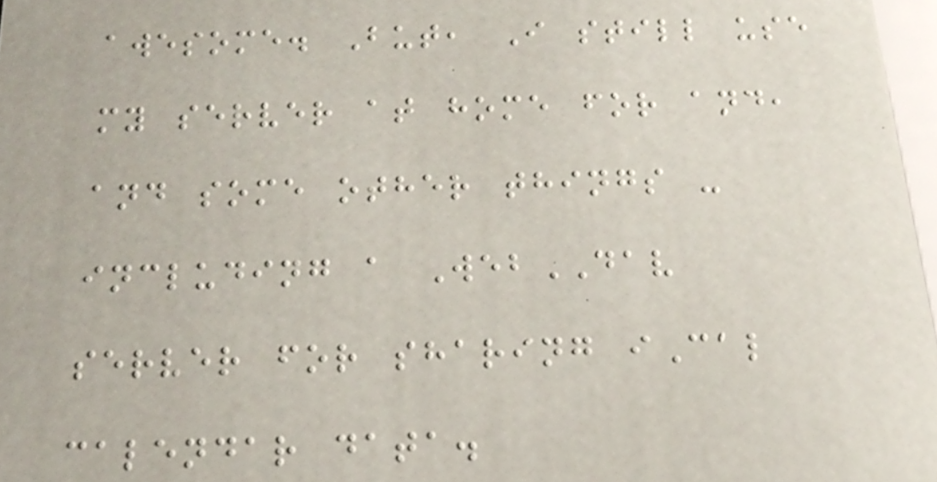awesome. But, I still use
my server at home for and,
and some other things -
including a WebDAV
server for sharing iCal
calendar data.
